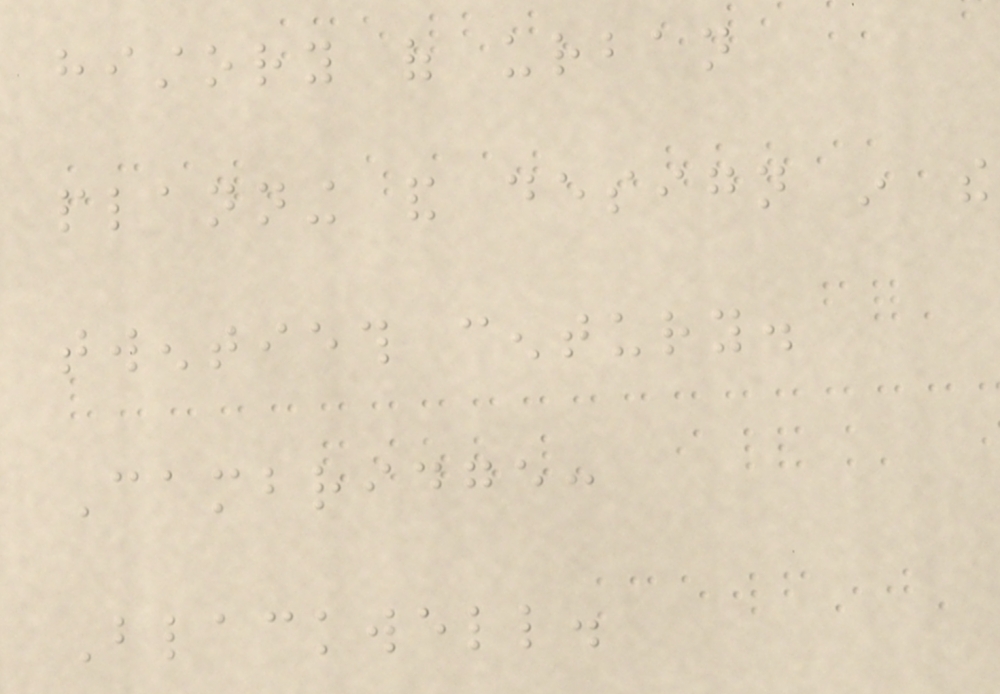history of urban
planning and design in the
twentieth century.
Cambridge:
Blackwell.
